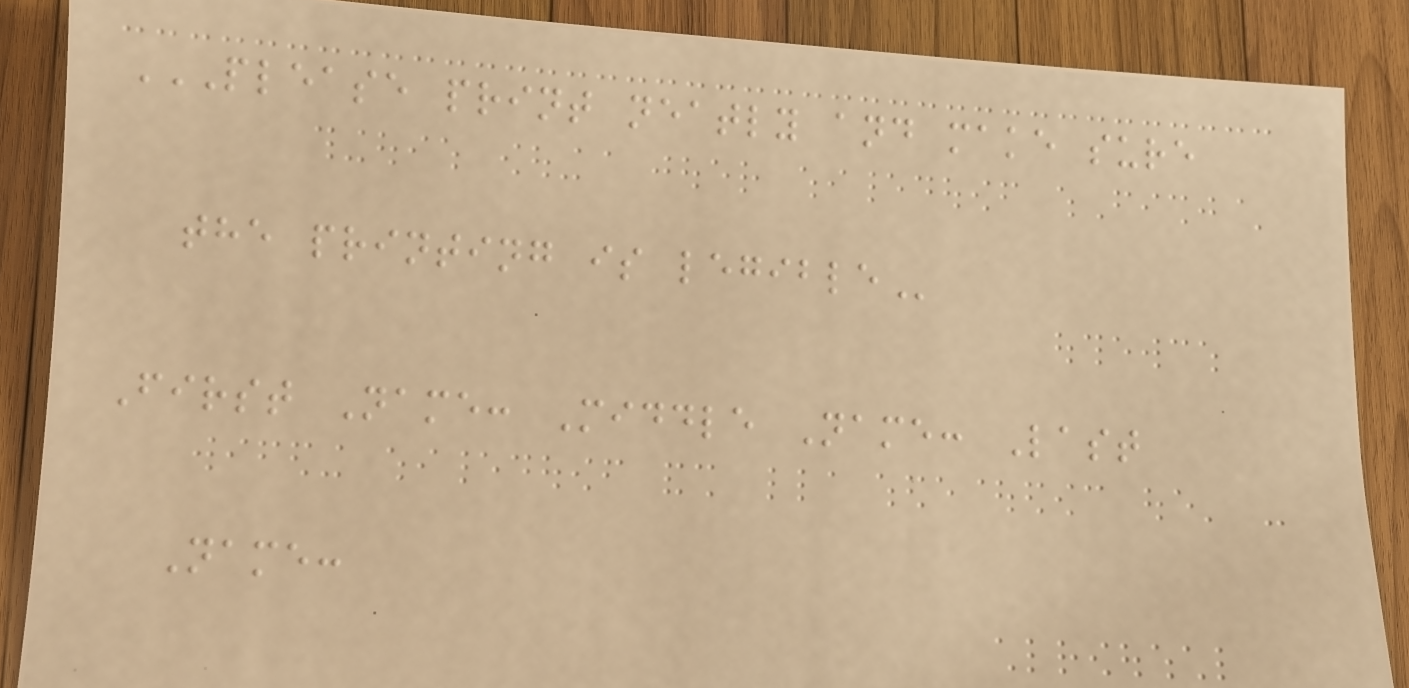PLEASE PRINT NEATLY AND MAKE SURE
THE PRINTING IS LEGIBLE
First Name: Middle Name: Last
Name:
